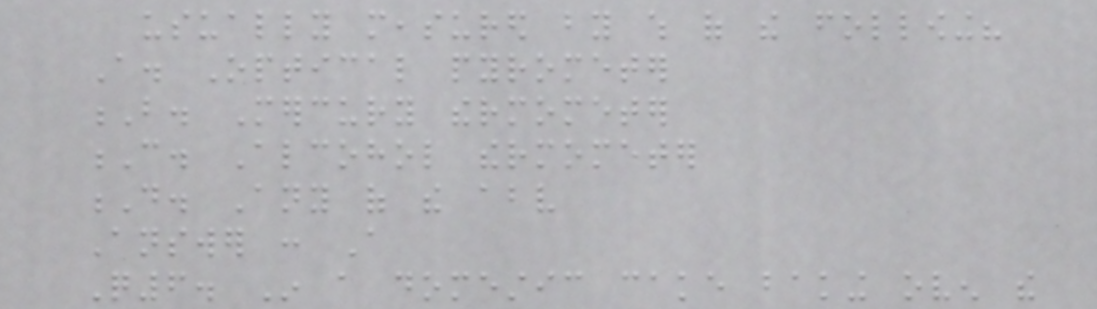usually measured by which of the following?
A. Optical pyrometer
B. Mercury thermometer
C. Alcohol thermometer
D. Any of the above
Answer : A
Q6. In a domestic cake baking oven the
